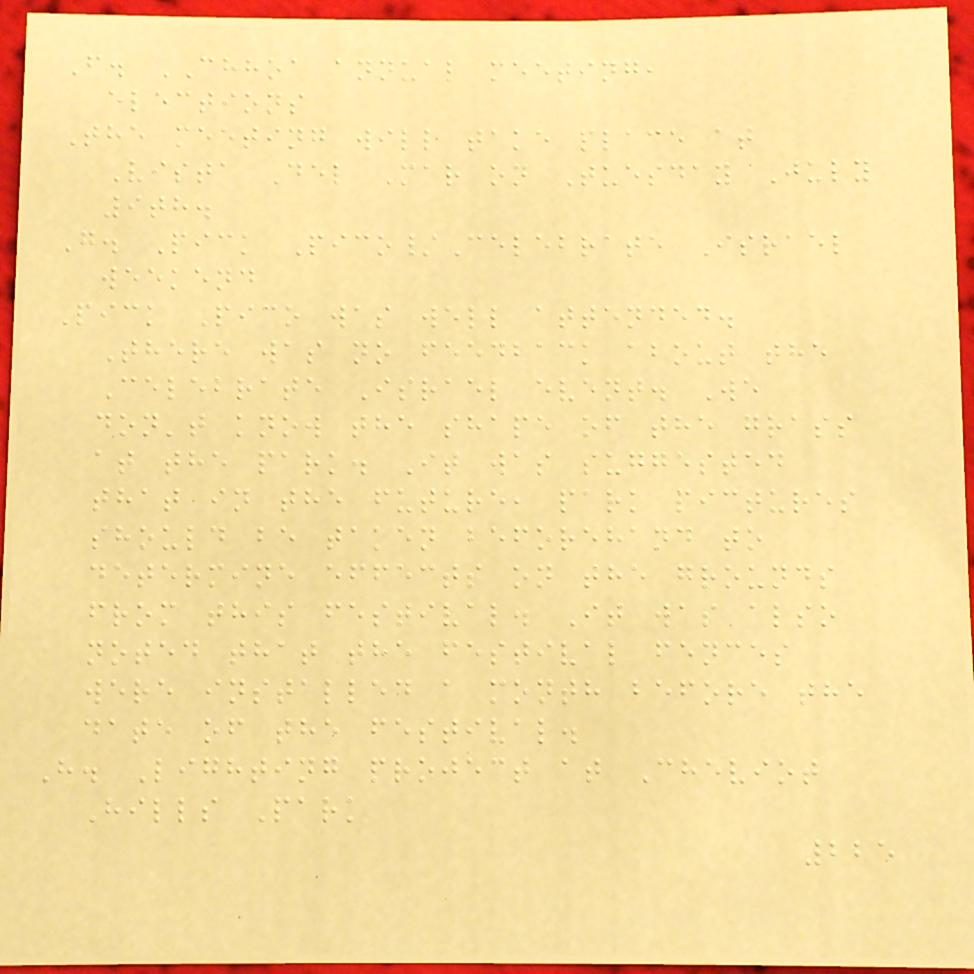F. CHHOA annual meeting,
elections
The meeting will take place at
Vista Del Mar on Tuesday July
9th.
G. Pick Pico/Celebrate Israel
weekend
Pick Pico was well attended.
There was no feedback about the
Celebrate Israel event. We
don't know the shape of the grass
at the park. It was suggested
that in the future, park pictures
should be taken beforehand to
determine effects on the grounds
from this festival. It was also
noted that the festival fences
were installed a month before the
date of the festival.
H. Lighting project at Cheviot
Hills Park
225
